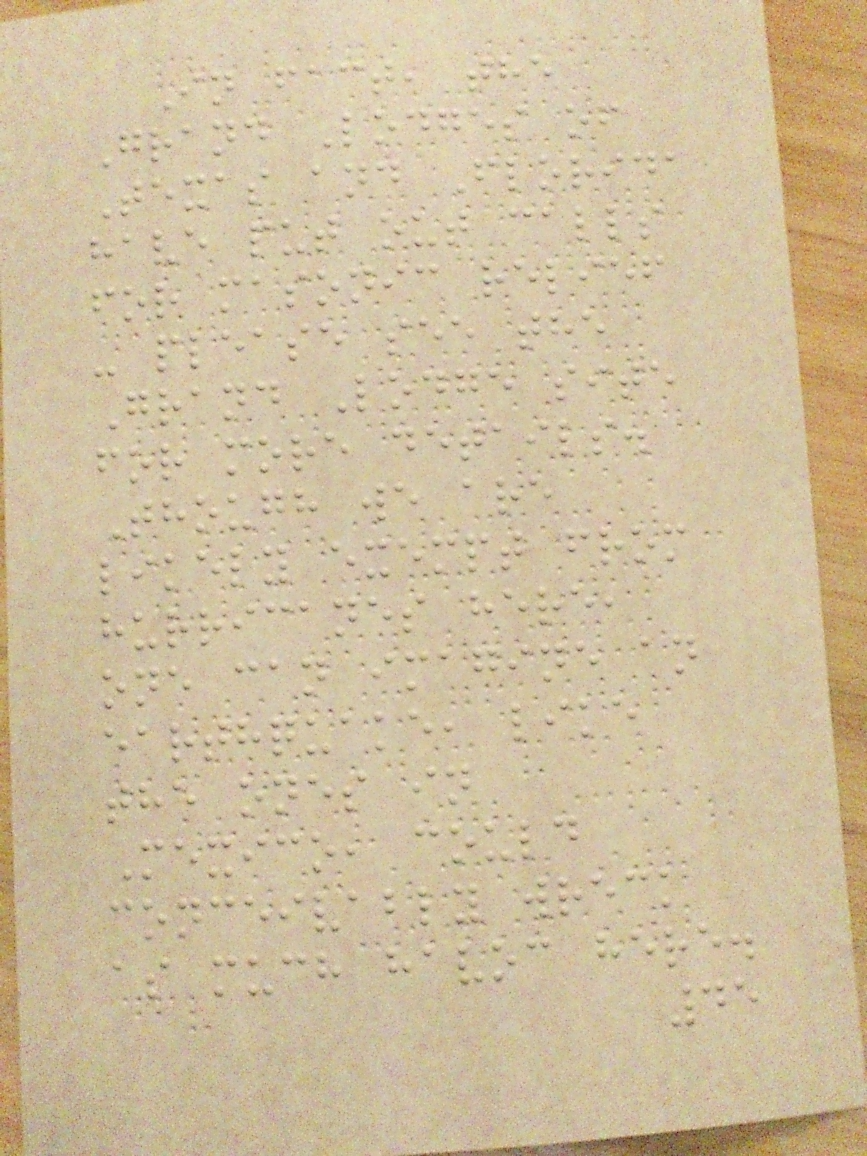In fact, the
Grand Lodges of
Texas and Florida
have put out calls
for masonic relief
- please see the
Grand Lodge site
for more details.
Though we are
likely exempt from
hurricanes here,
one can imagine an
earthquake, like
the ones in
Mexico, could
conceivably wreck
as much havoc here.
45
